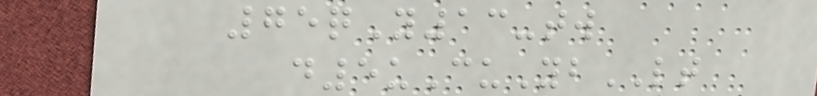75qY13-tw
d5uCuYbLT
